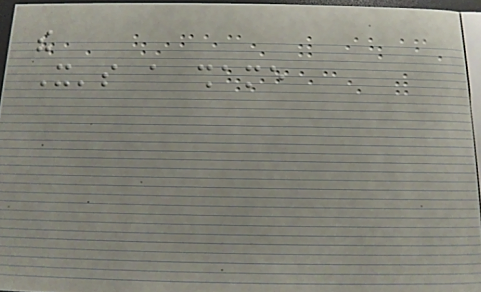the
It's a shame
